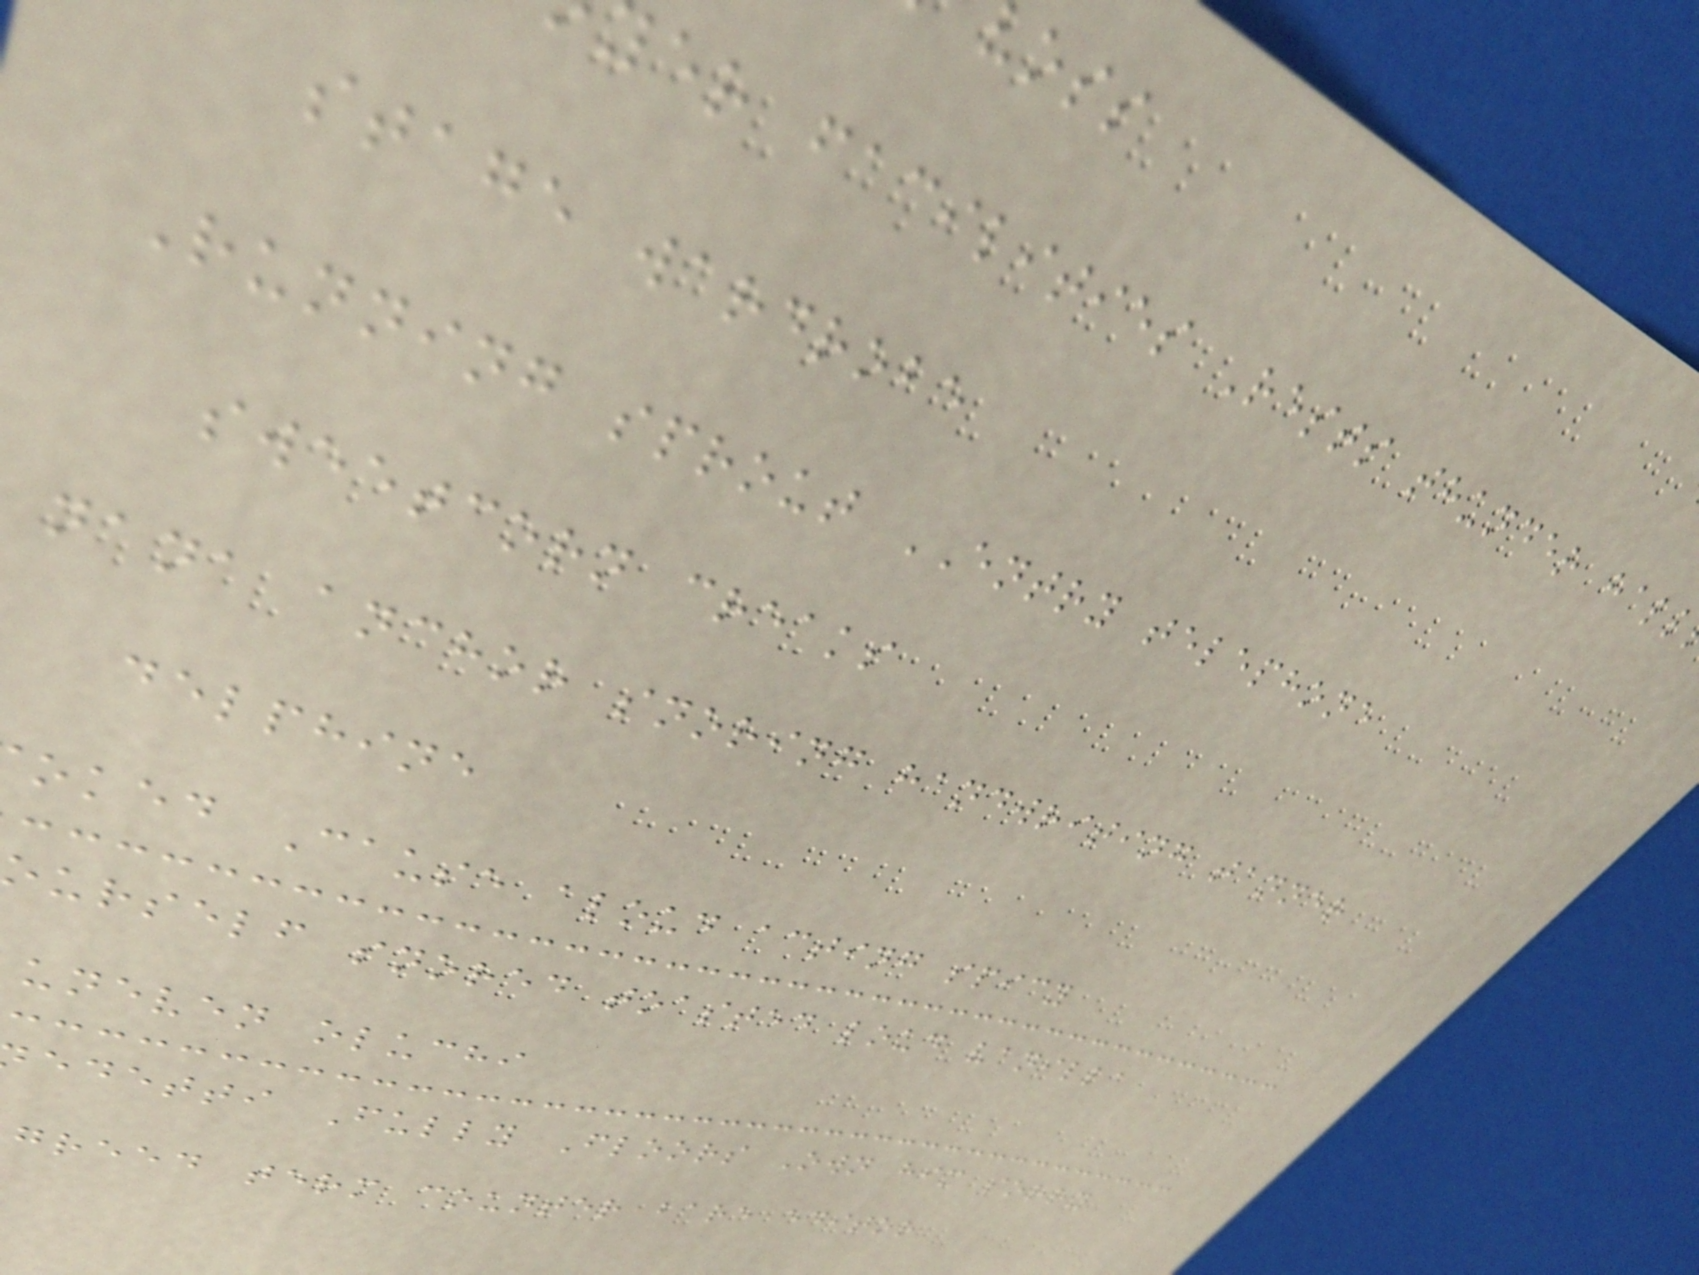er facilities Rests thunder hall
stage wardrobe
Running sprout ENTRY telephone
sweetcorn creaks
nana anchor snoring handwriting tanner
delphine
oked Cause aloud acting spicy
ourself snored toasted loud vanilla
uneven oluchi
edetti Fully Floors Own him sorry
greed term counter bare editor
